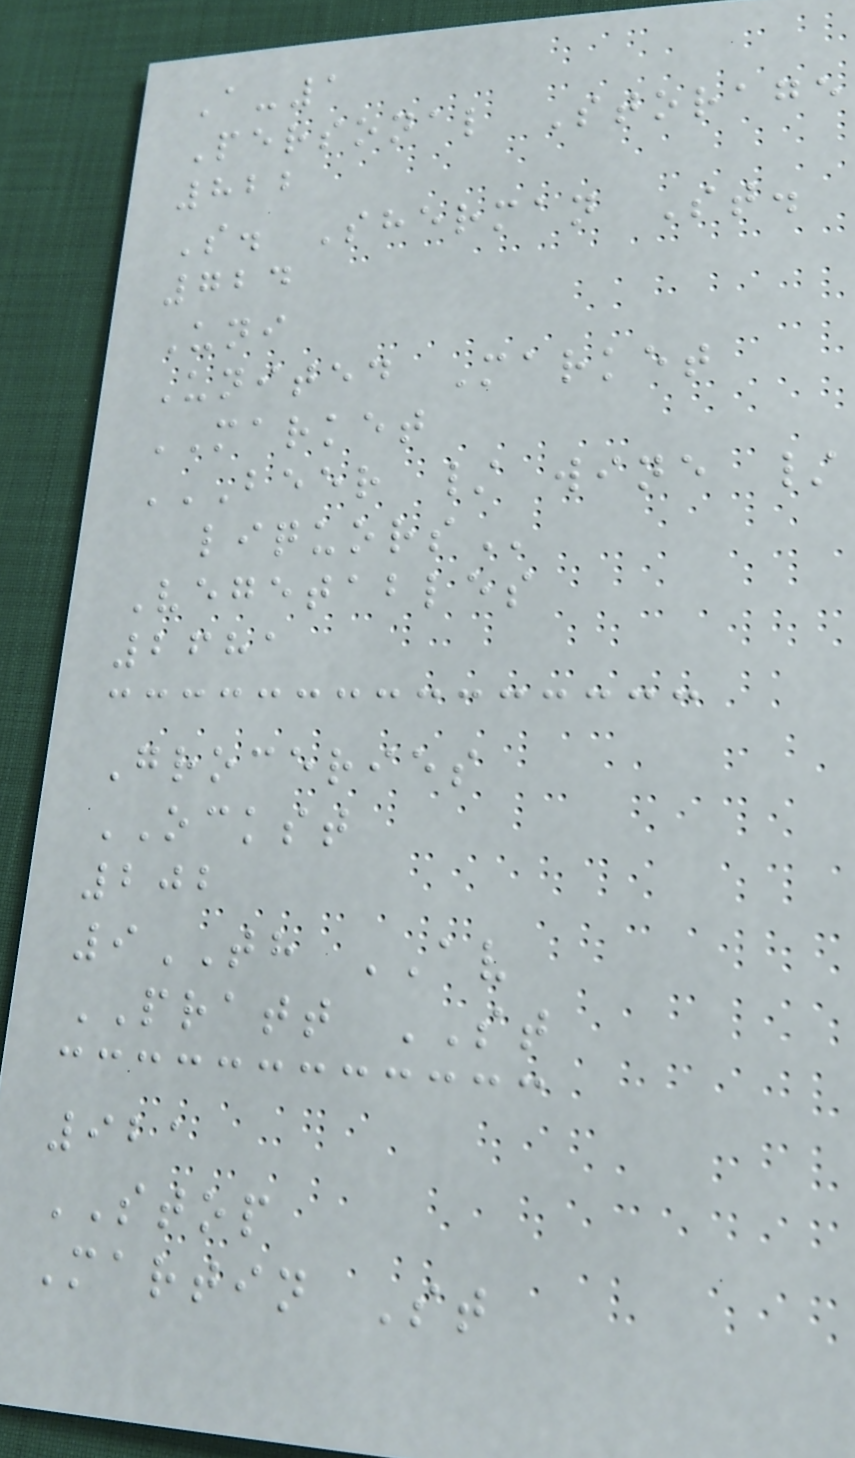A-1
Personal Storage
822
S. Sherman St.
724
Uni
United Market
MARKET
BEER / WINE /
LIQUORS
Vegetables
2681
Groceries
OCKST
202
9TH AV
PRATT ST
921
STOP
Martin St
